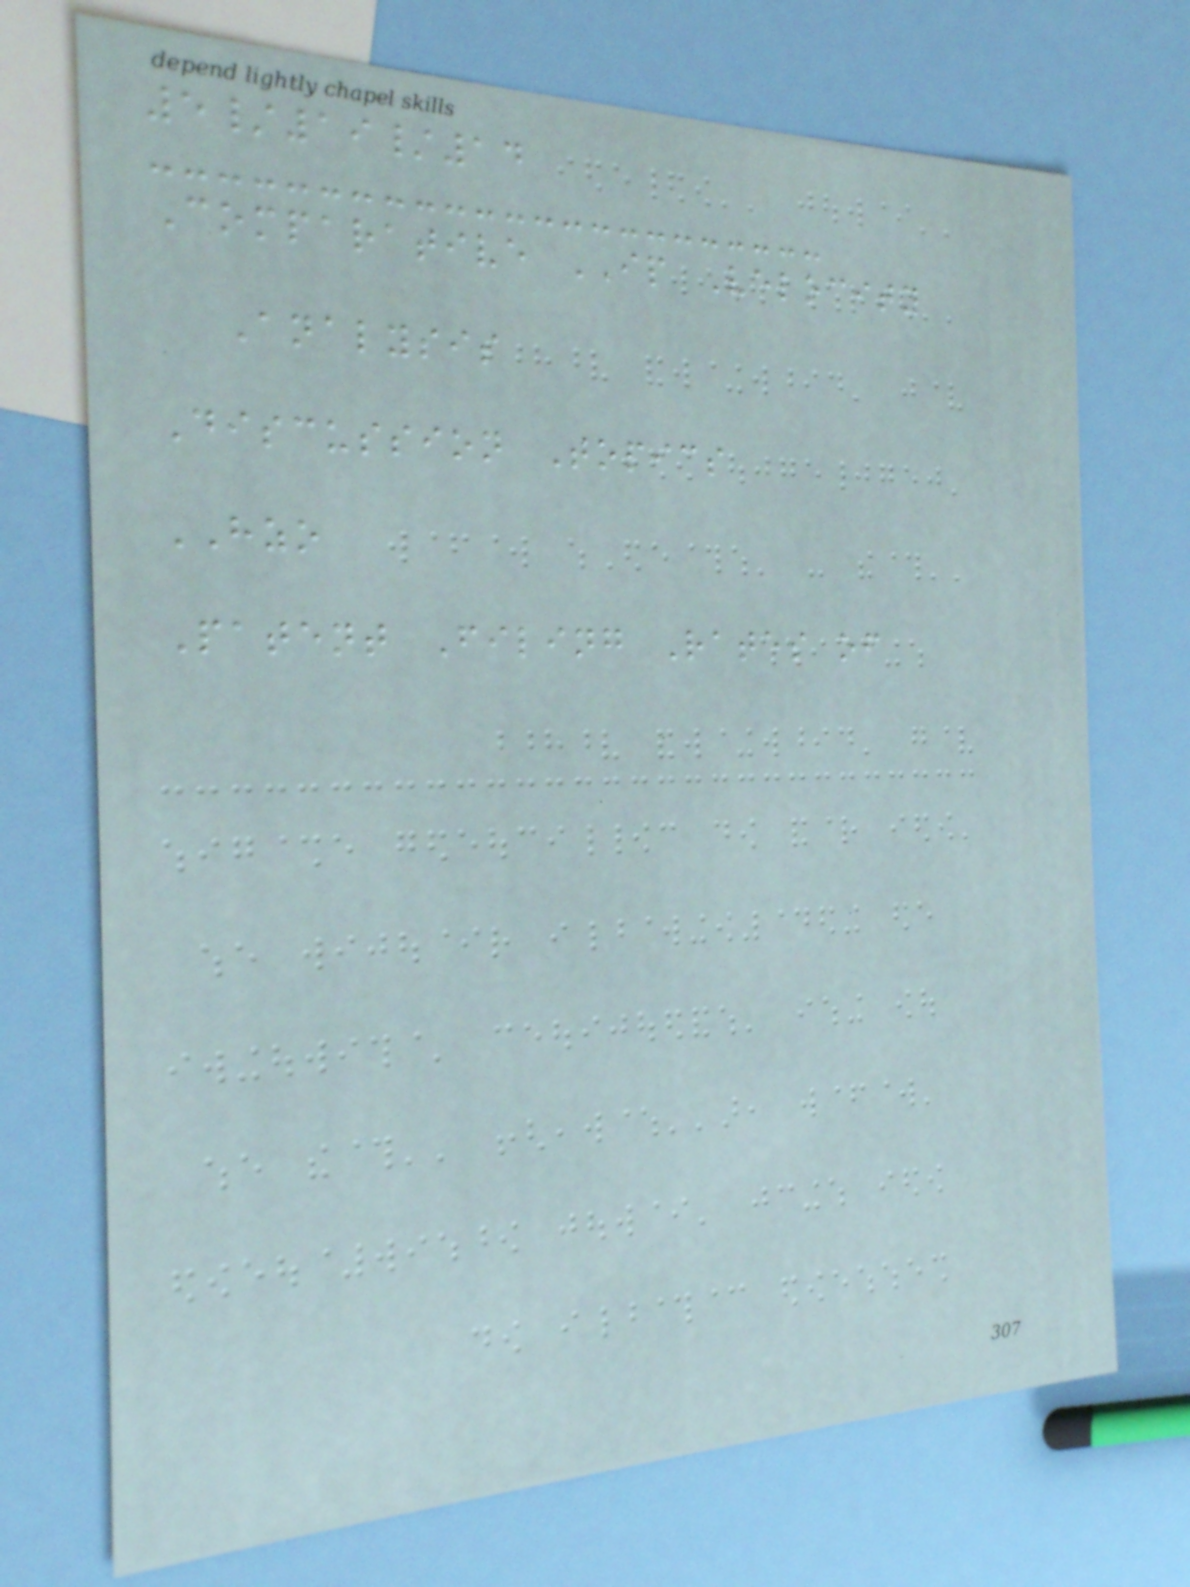5/19/14
Comparative IP Velocity
Analysis
Discussion Topics
HZO
Patent Filing Rates of
